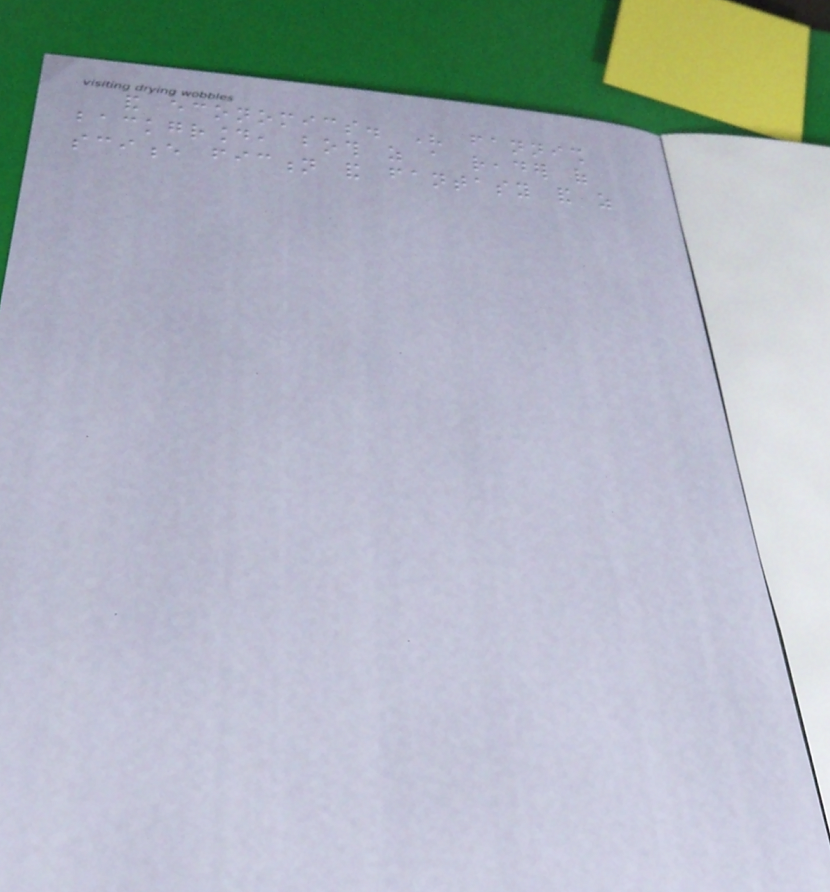and economics. His fannish
background, both as a reader of
science fiction and fantasy and as
